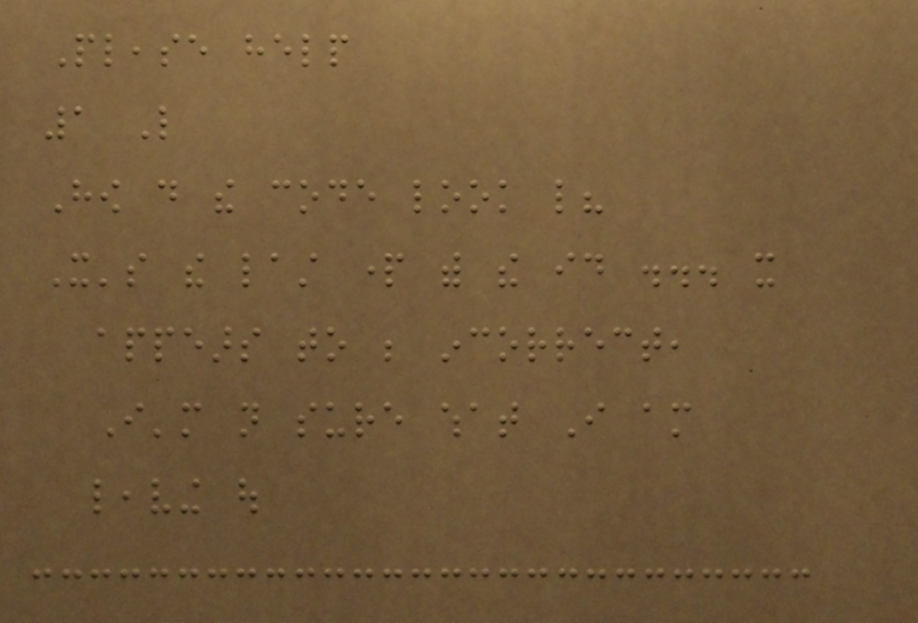Please help
1 Like
How do the code look like?
It's the last part with the id ... it
appears to be incorrect,
I'm not sure what I am
leaving out
